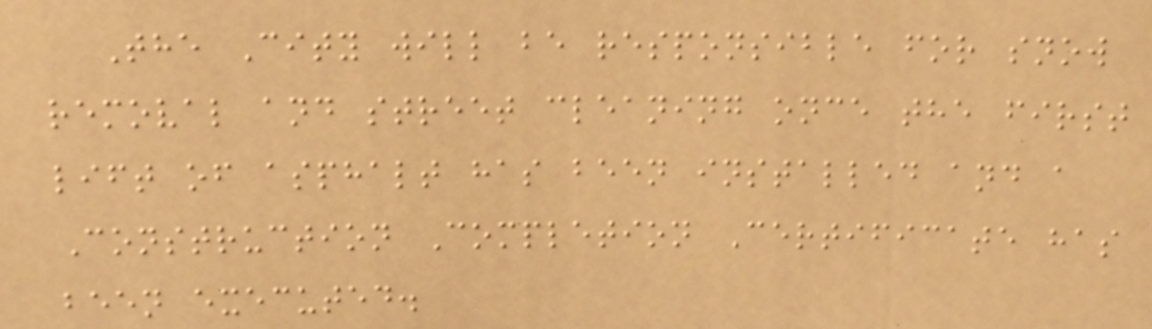The City will be responsible for snow
removal and street cleaning once the first
lift of asphalt has been installed and a
Construction Completion Certificate has
been executed.
